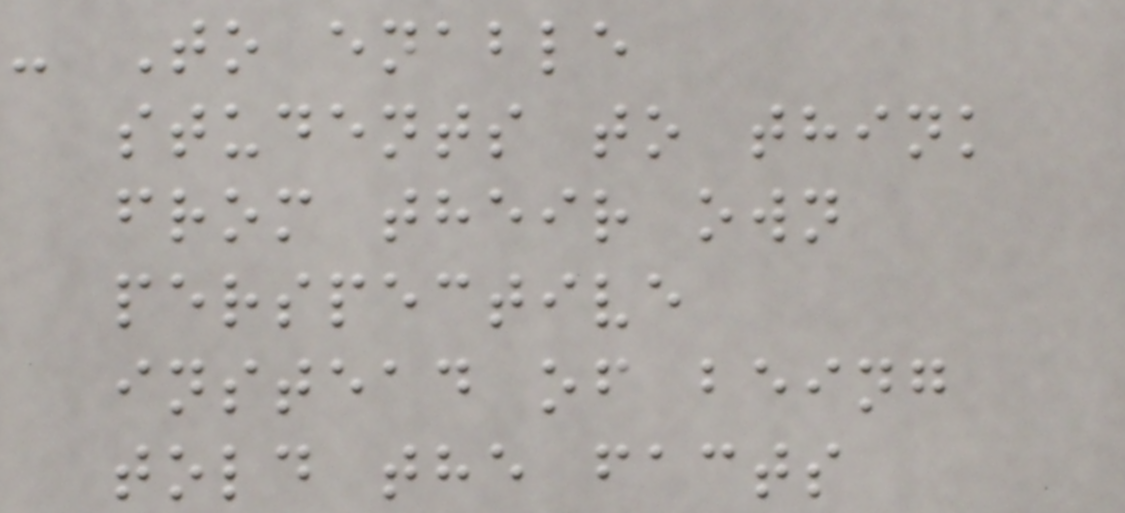- To enable
students to think
from their own
perspective
instead of being
told the facts
